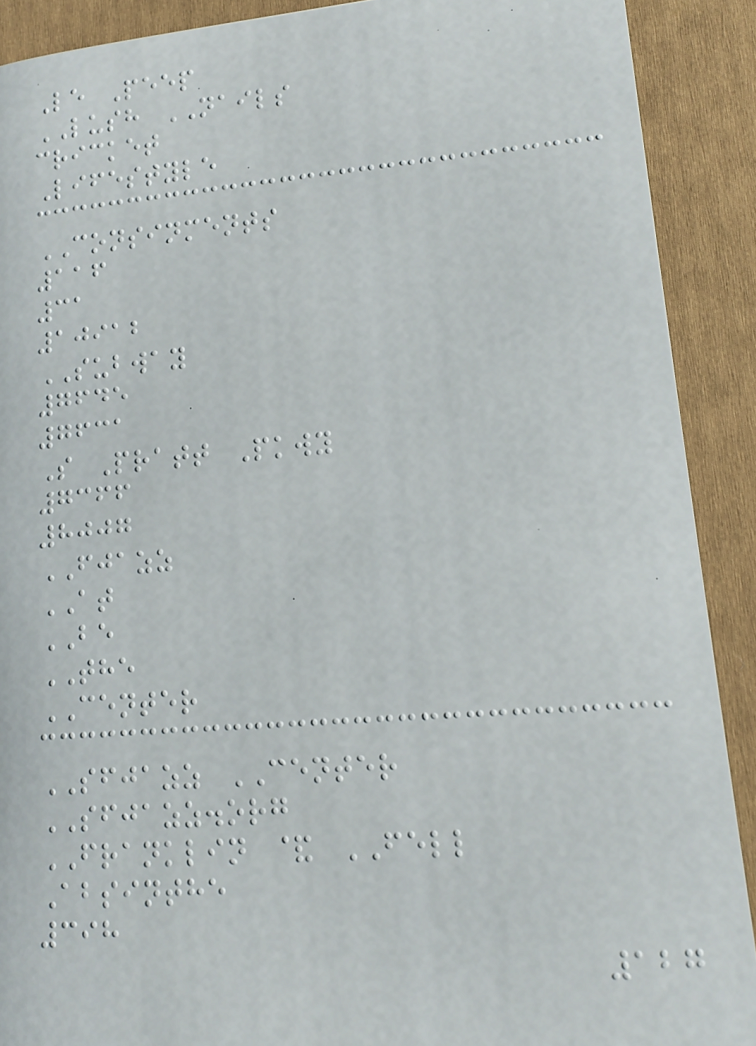Le Peep
LUSH NAILS
cricket
Lifestyle
CONSINMENTS
116
31
10912
SUBWAY
7645
7631
S Pratt Pkwy
7366
8007
FJAZZ
AT
BE
THE
CENTER
SFJAZZ CENTER
SFJAZZ.org
FRANKLIN & FELL
Absinthe
398
127
